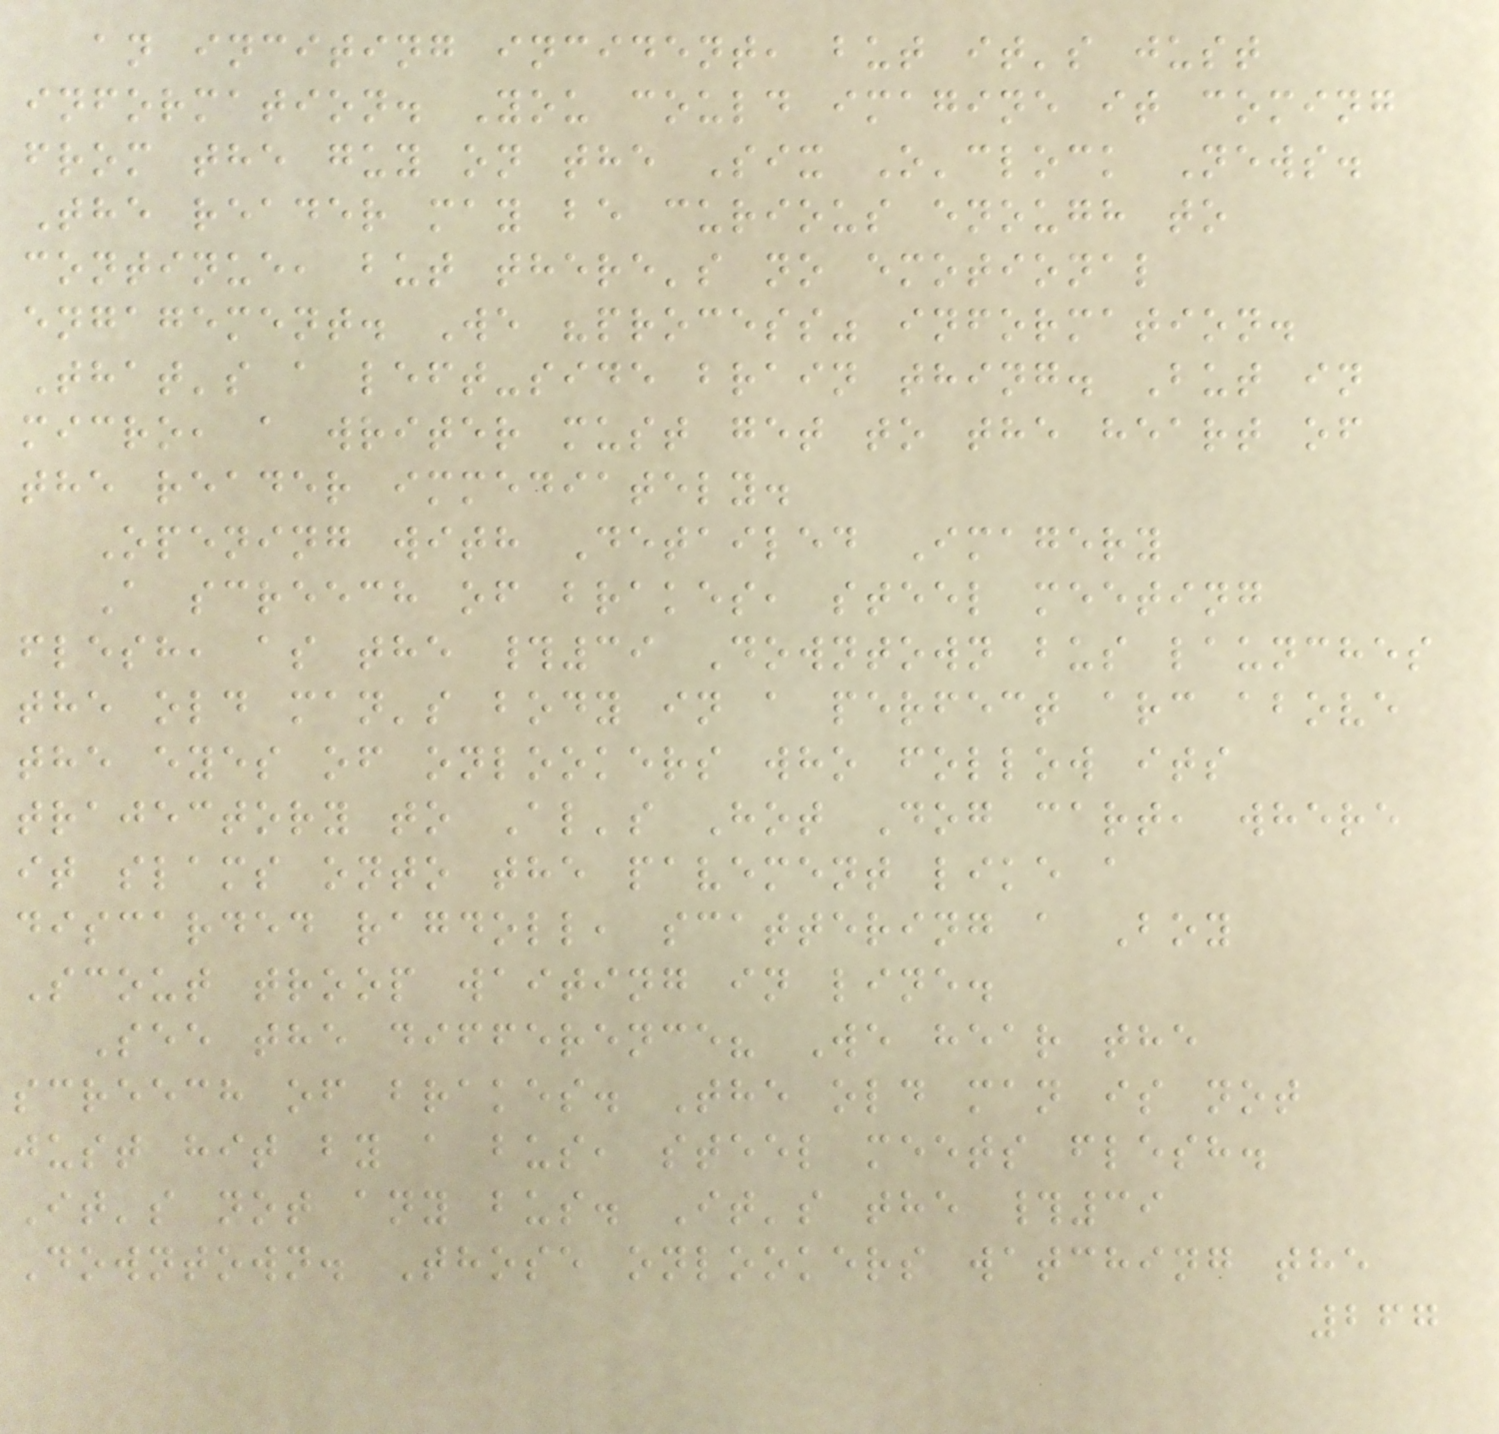an inciting incident, but it's just
information. You could imagine it coming
from the guy on the Six O'clock News.
The reader may be curious enough to
continue, but there's no emotional
engagement. We "process" information.
That's a left-side brain thing. But in
micro, a writer must get to the heart of
the reader immediately.
Opening with Detailed Imagery
A screech of brakes, steel meeting
flesh, as the #39 Downtown bus launches
the old man's body in a perfect arc above
the eyes of onlookers who follow its
trajectory to Al's Hot Dog cart, where
it slams onto the pavement like a
discarded ragdoll, scattering a Boy
Scout troop waiting in line.
See the difference? We hear the
screech of brakes. The old man is not
just hit by a bus, steel meets flesh.
It's not any bus. It's the #39
Downtown. Those onlookers watching the
267
